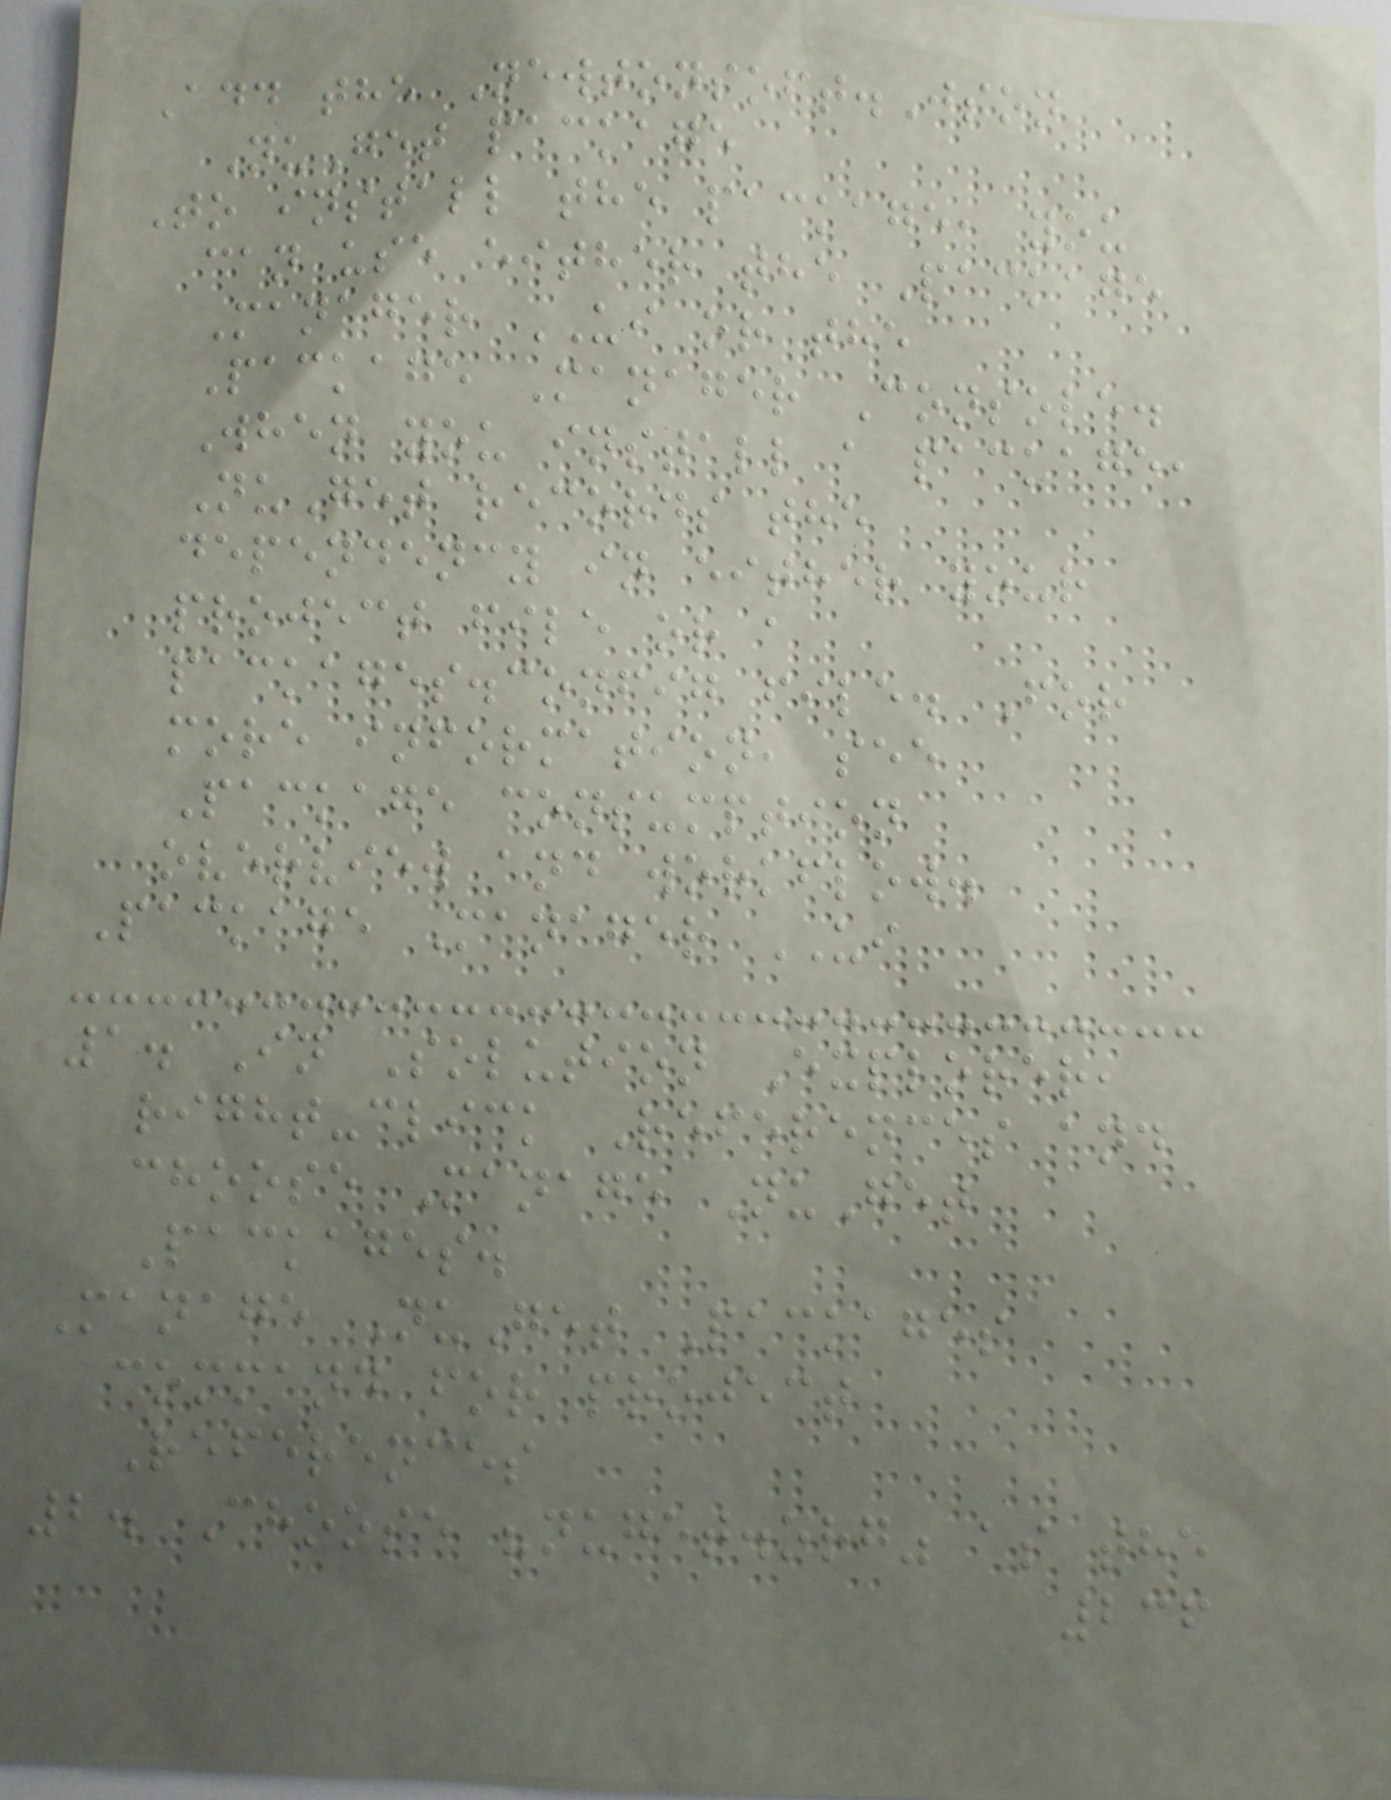Add the Newtonsoft.Json
NuGet package
To install the package, you
can use either the Package
Manager UI or the
Package Manager Console.
When you install a package,
NuGet records the
dependency in either your
project file or a
packages.config file. For
more information, see
Package consumption
overview and workflow.
Package Manager UI
1. In Solution Explorer,
right-click References and
choose Manage NuGet
Packages.
Manage NuGet Packages
command for project
References
2. Choose "nuget.org" as the
236
